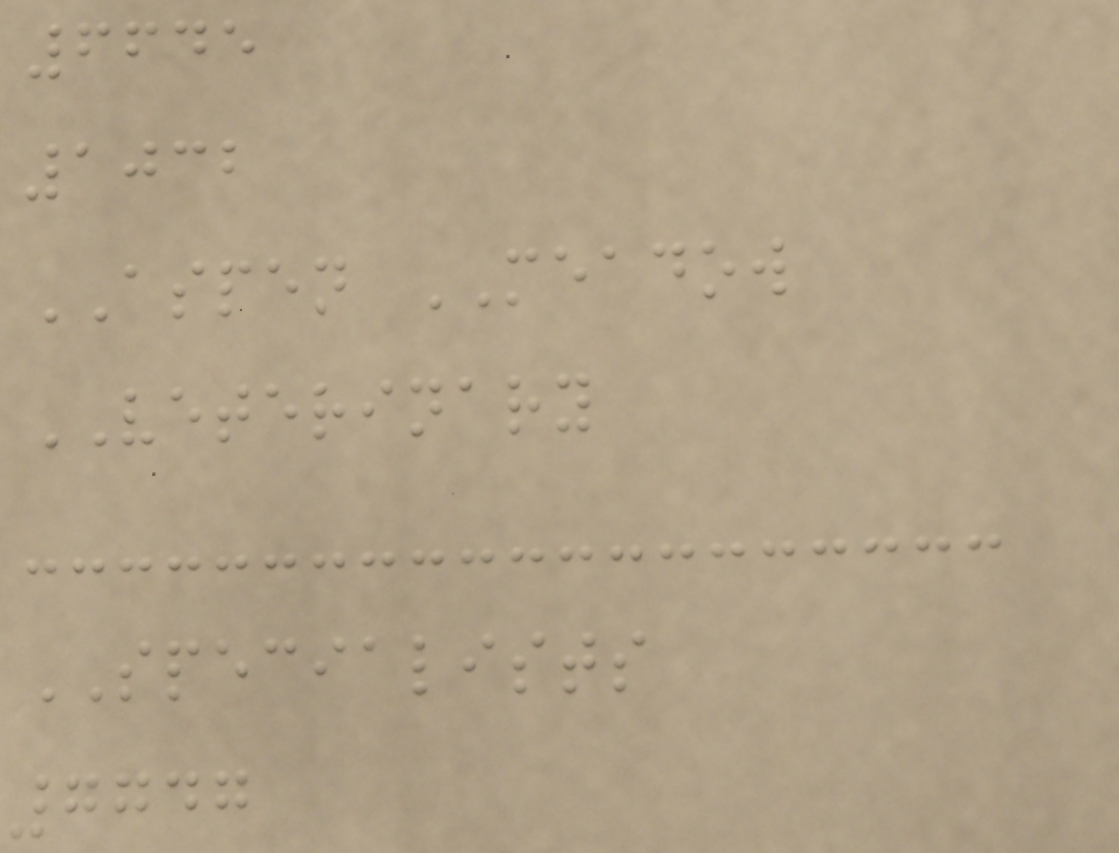6645
1032
ASPEN MEADOW
VETERINARY
SPECIALISTS
7747
